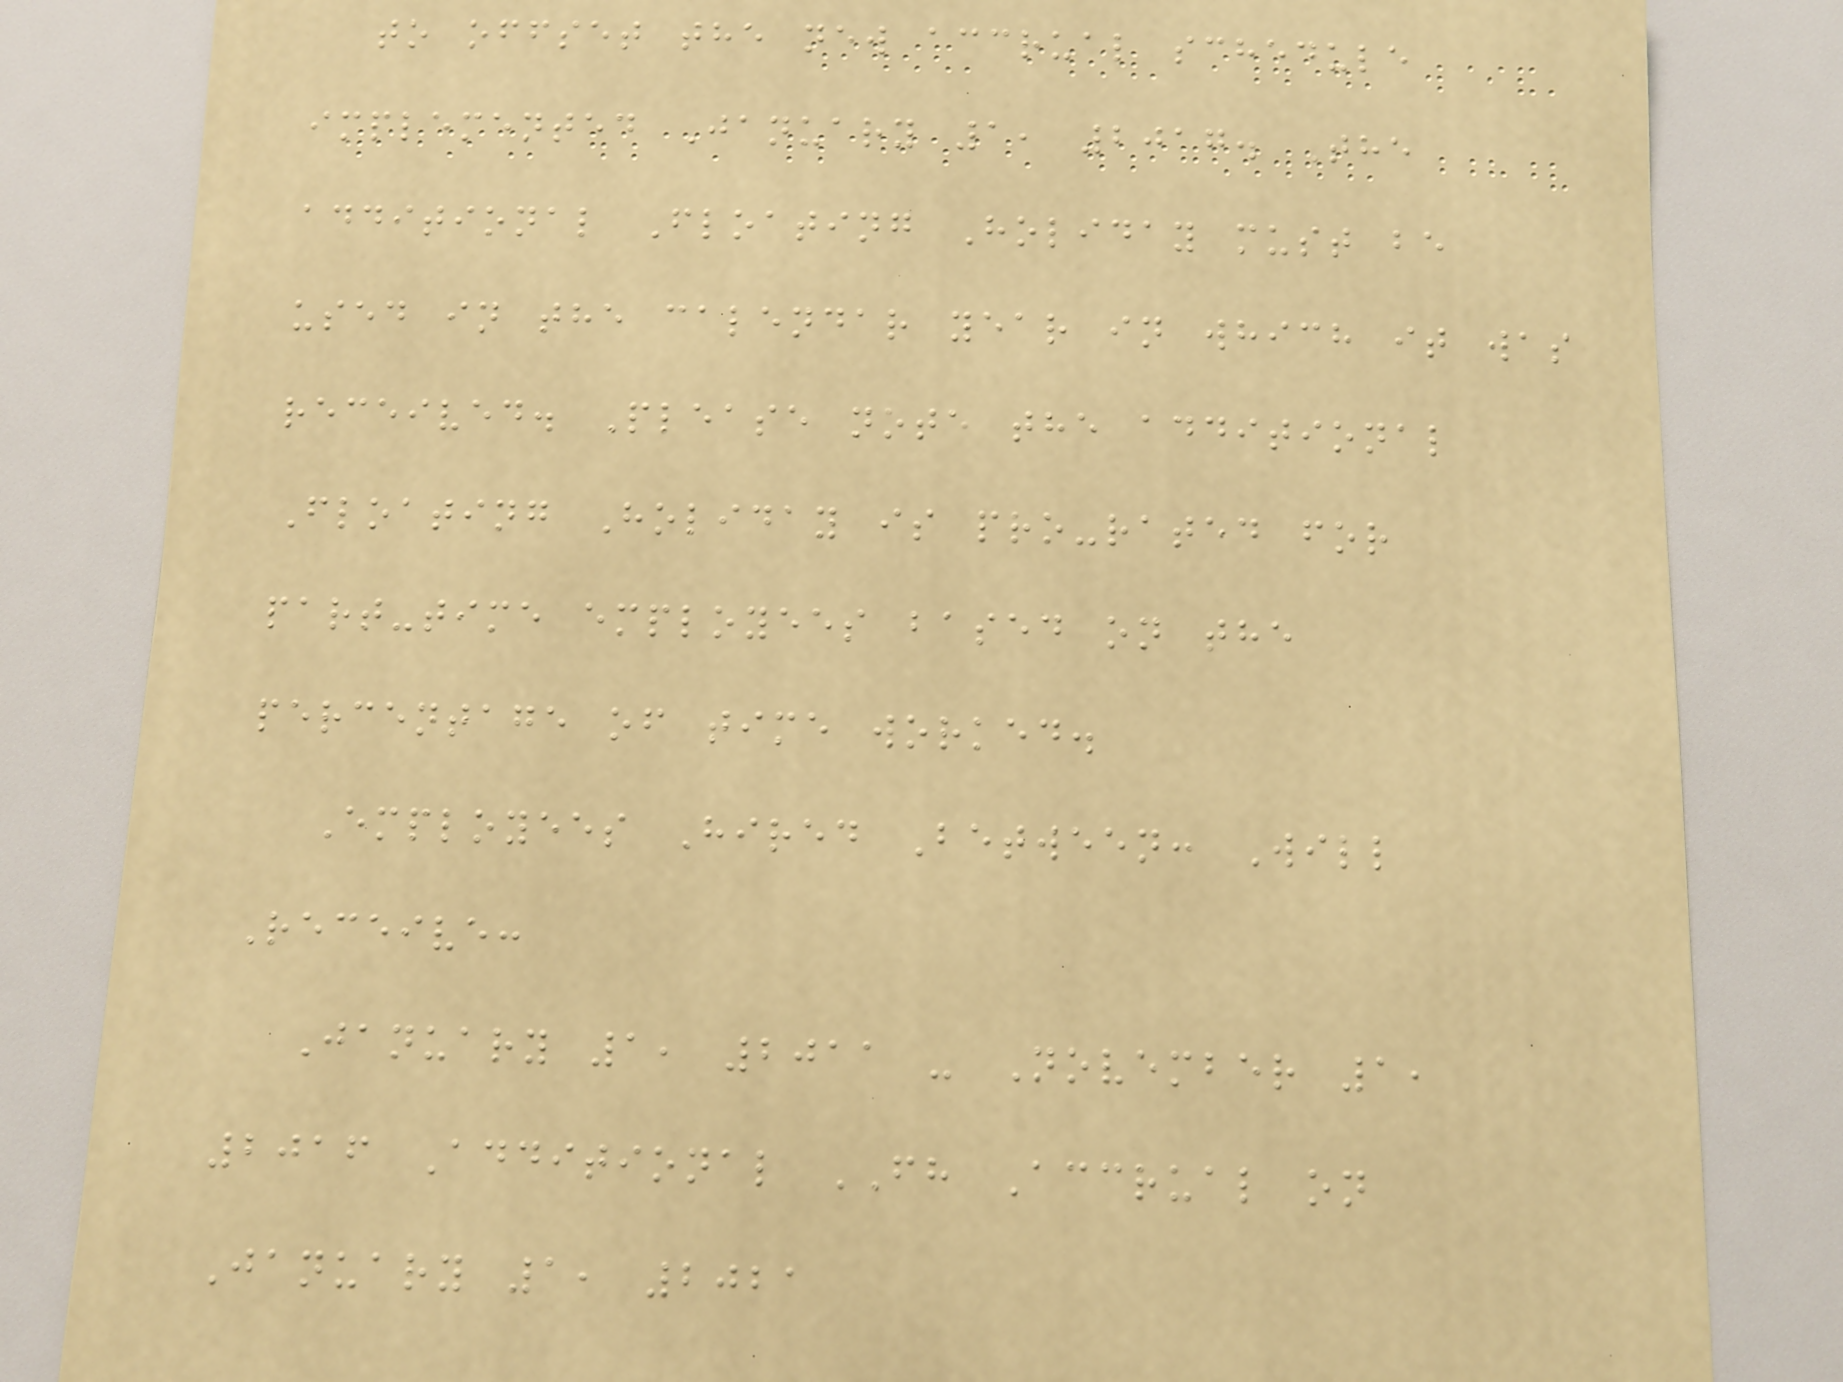to offset the new accrual schedule
implemented January 1, 2017. The
additional Floating Holiday must be
used in the calendar year in which it was
received. Please note the additional
Floating Holiday is pro-rated for
part-time employees based on the
percentage of time worked.
Employees Hired Between: Will
Receive:
January 1, 2011 - November 1,
2016 Additional FH Accrual on
January 1, 2021
